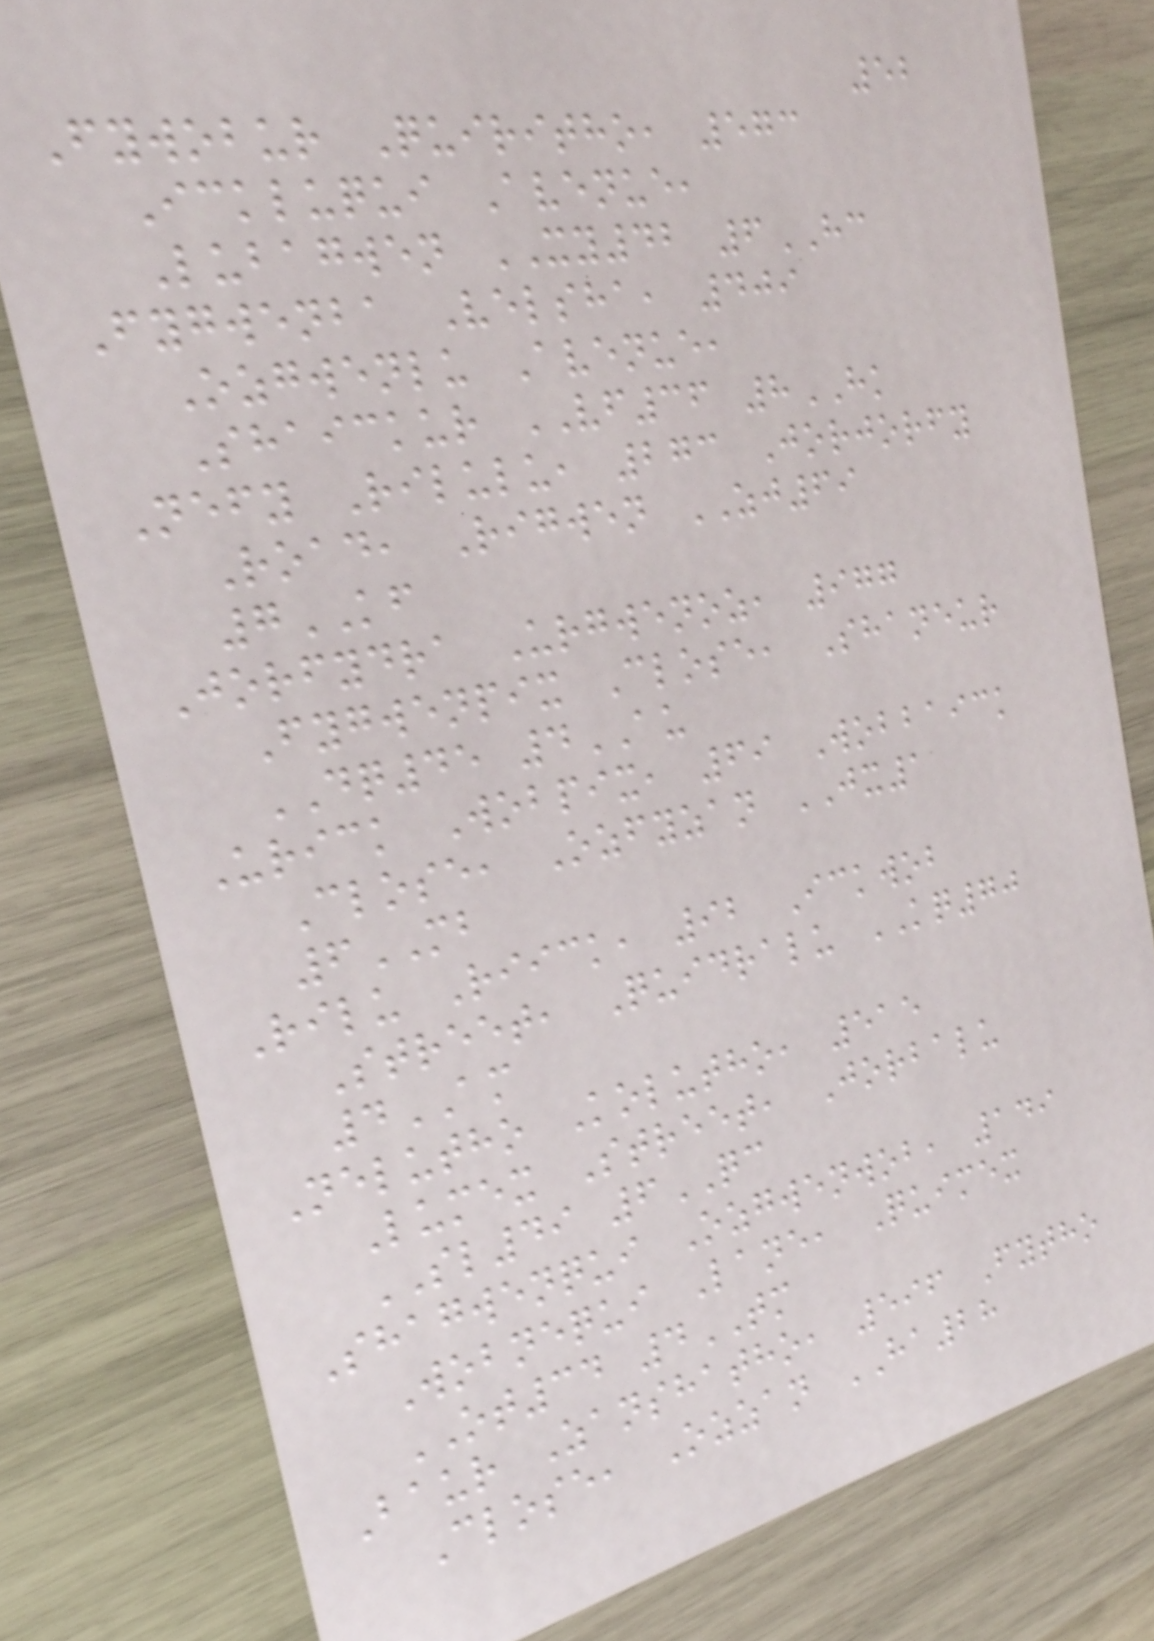52
Fywobur Quiritho, 573
Ickluqui Avenue,
Lubagwen XY42 6HC
Fygwenba Velsha, 409
Ozgwenlu Avenue,
Shaickur VF36 8HK
Nefy Rilulu, 273 Jorjorfy
Road, Rigwen ZJ69
7KF
Jorfydra Urgwenoz, 977
Fygwenpix Close, Shaneur
DQ45 4AU
Urick Wobpix, 69 Wobbaick
Close, Ozfyzan JX1
6MB
Rilu Riick, 92 Ickwob
Street, Quidralu KQ70
4AM
Nelutho Kolutho, 515
Lumex Street, Jorbalu
SL49 6QC
Shagwenqui Ozgwenwob, 149
Wobnequi Lane, Quimex
OT34 4TM
Baur Zanshatho, 596 Fytho
Close, Ozzan HA28
